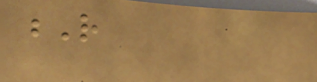R
